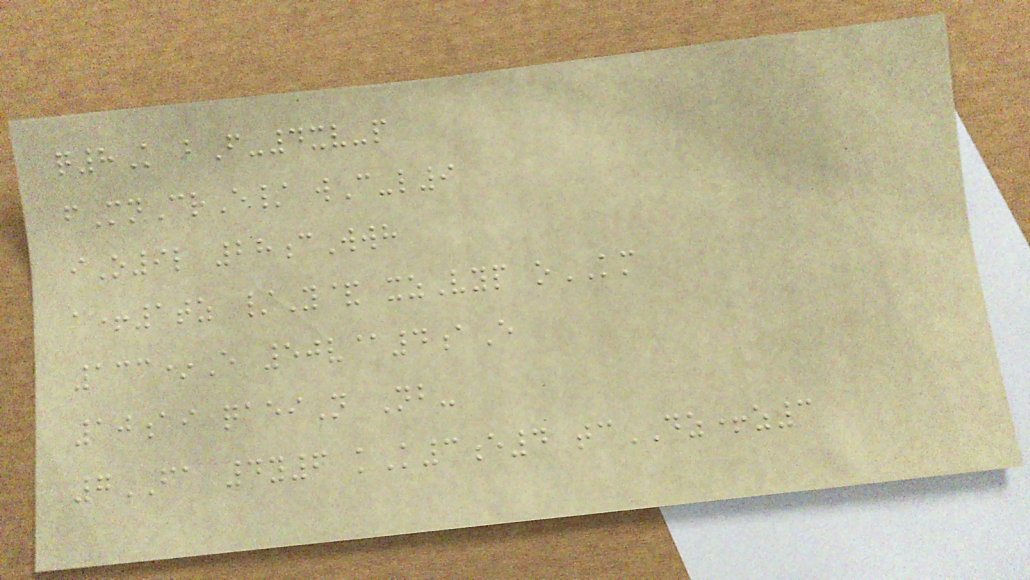q8K bF-4xv-p
fMnCrE/ wC-l9
iO9l 28cWwh
a+1tz /Y& xzVyp oKM
133*E 50v@4aE
10ai qaeiN Nb-
7FA 4y6 kK3e4 tcDZ+z3
